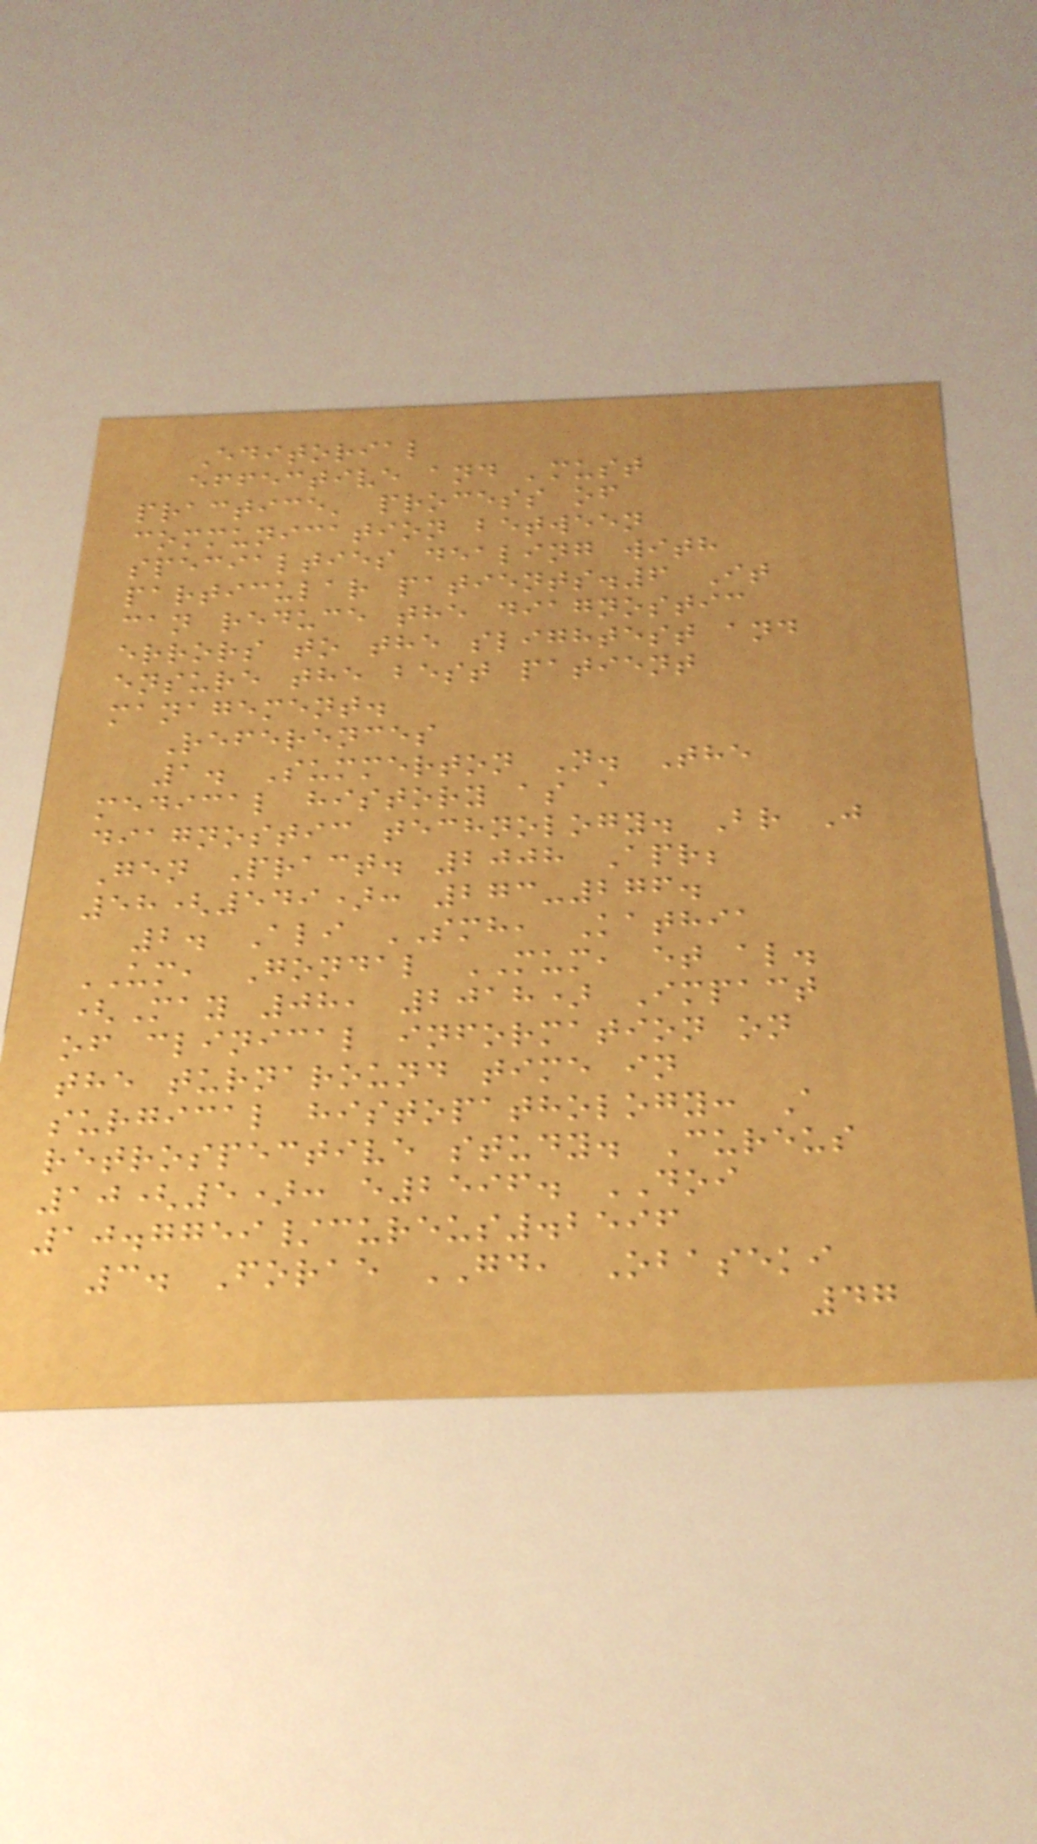Editorial
effective and 'must
practice' process of
communication between
specialties dealing with
particular patients.6 It
can reduce the diagnostic
errors to the slightest and
ensure the best patient
management.
References
1. Summerton N. The
medical history as a
diagnostic technology. Br J
Gen Pract. 2008 Apr;
58(549): 273-276.
2. Ali SMH, Kathia
UM, Gondal MUM, et al.
(May 08, 2018) Impact
of clinical information on
the turnaround time in
surgical histopathology: A
retrospective study. Cureus
10(5): e2596. DOI
10.7759/cureus.2596
3. Forae GD, Obaseki
47
